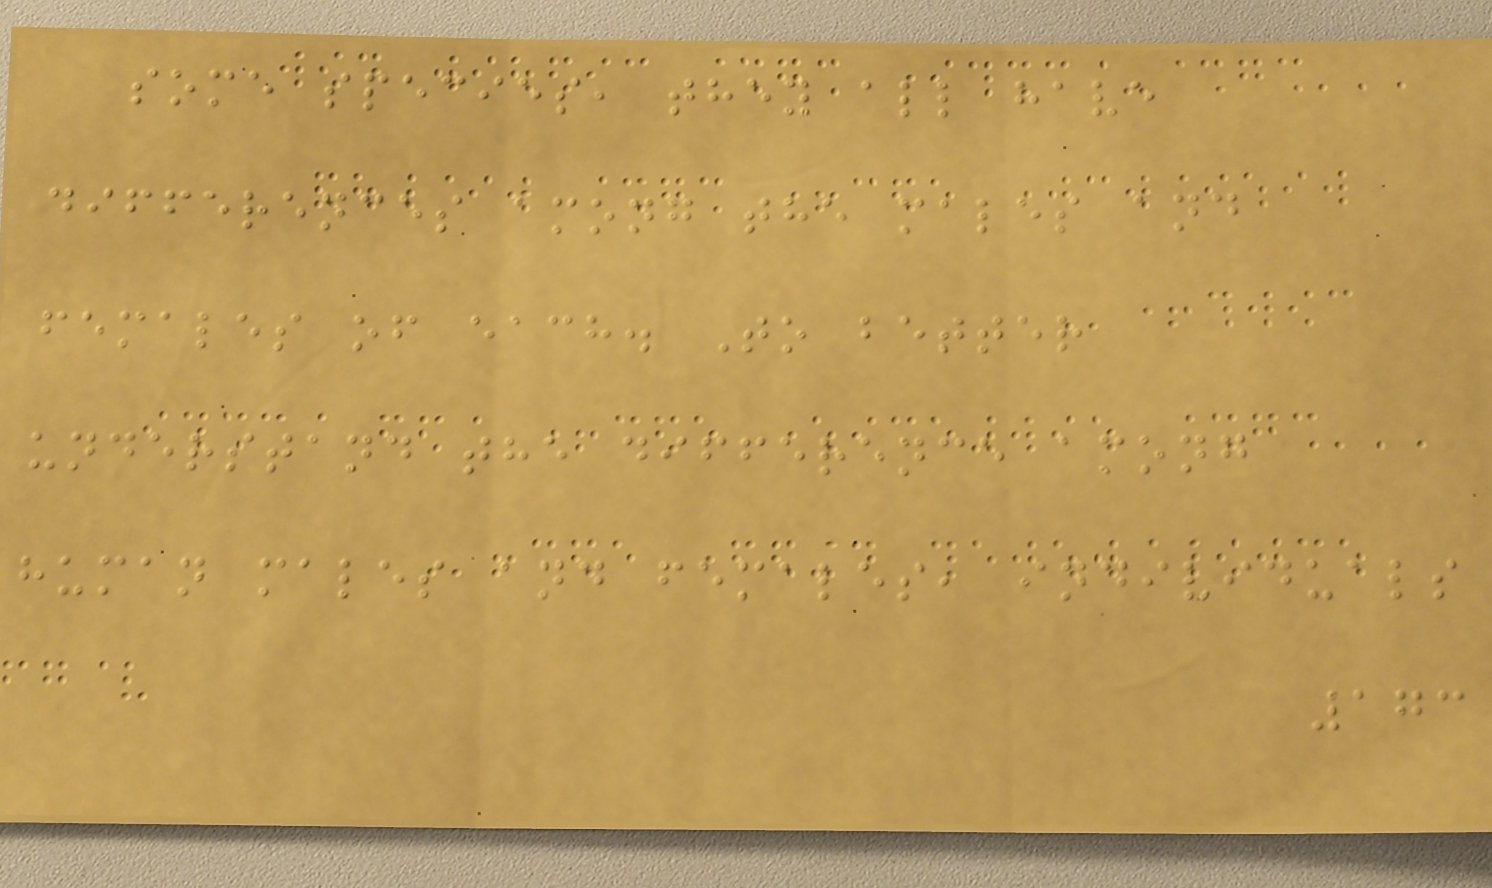some species, they all have
differences among the males and
females of each. To better
understand the difference among
human males and females, individuals
173
